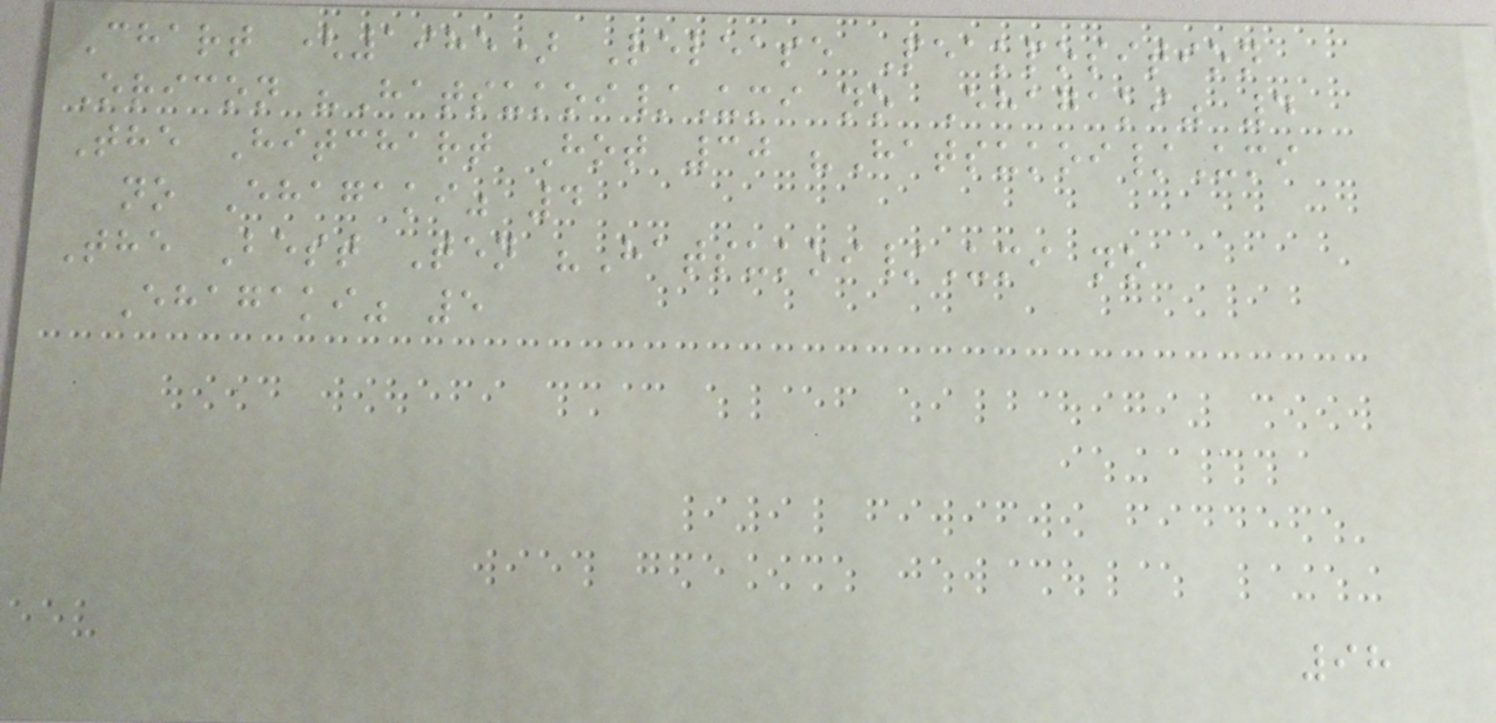Chart (1985) Release Peakposition
Oricon "Hatsukoi/Umi no Ehagaki" 4
The Hitchart Hot 30 "Hatsukoi/Umi
no Ehagaki" 4
The Best Ten "Hatsukoi/Umi no
Ehagaki" 5
98
